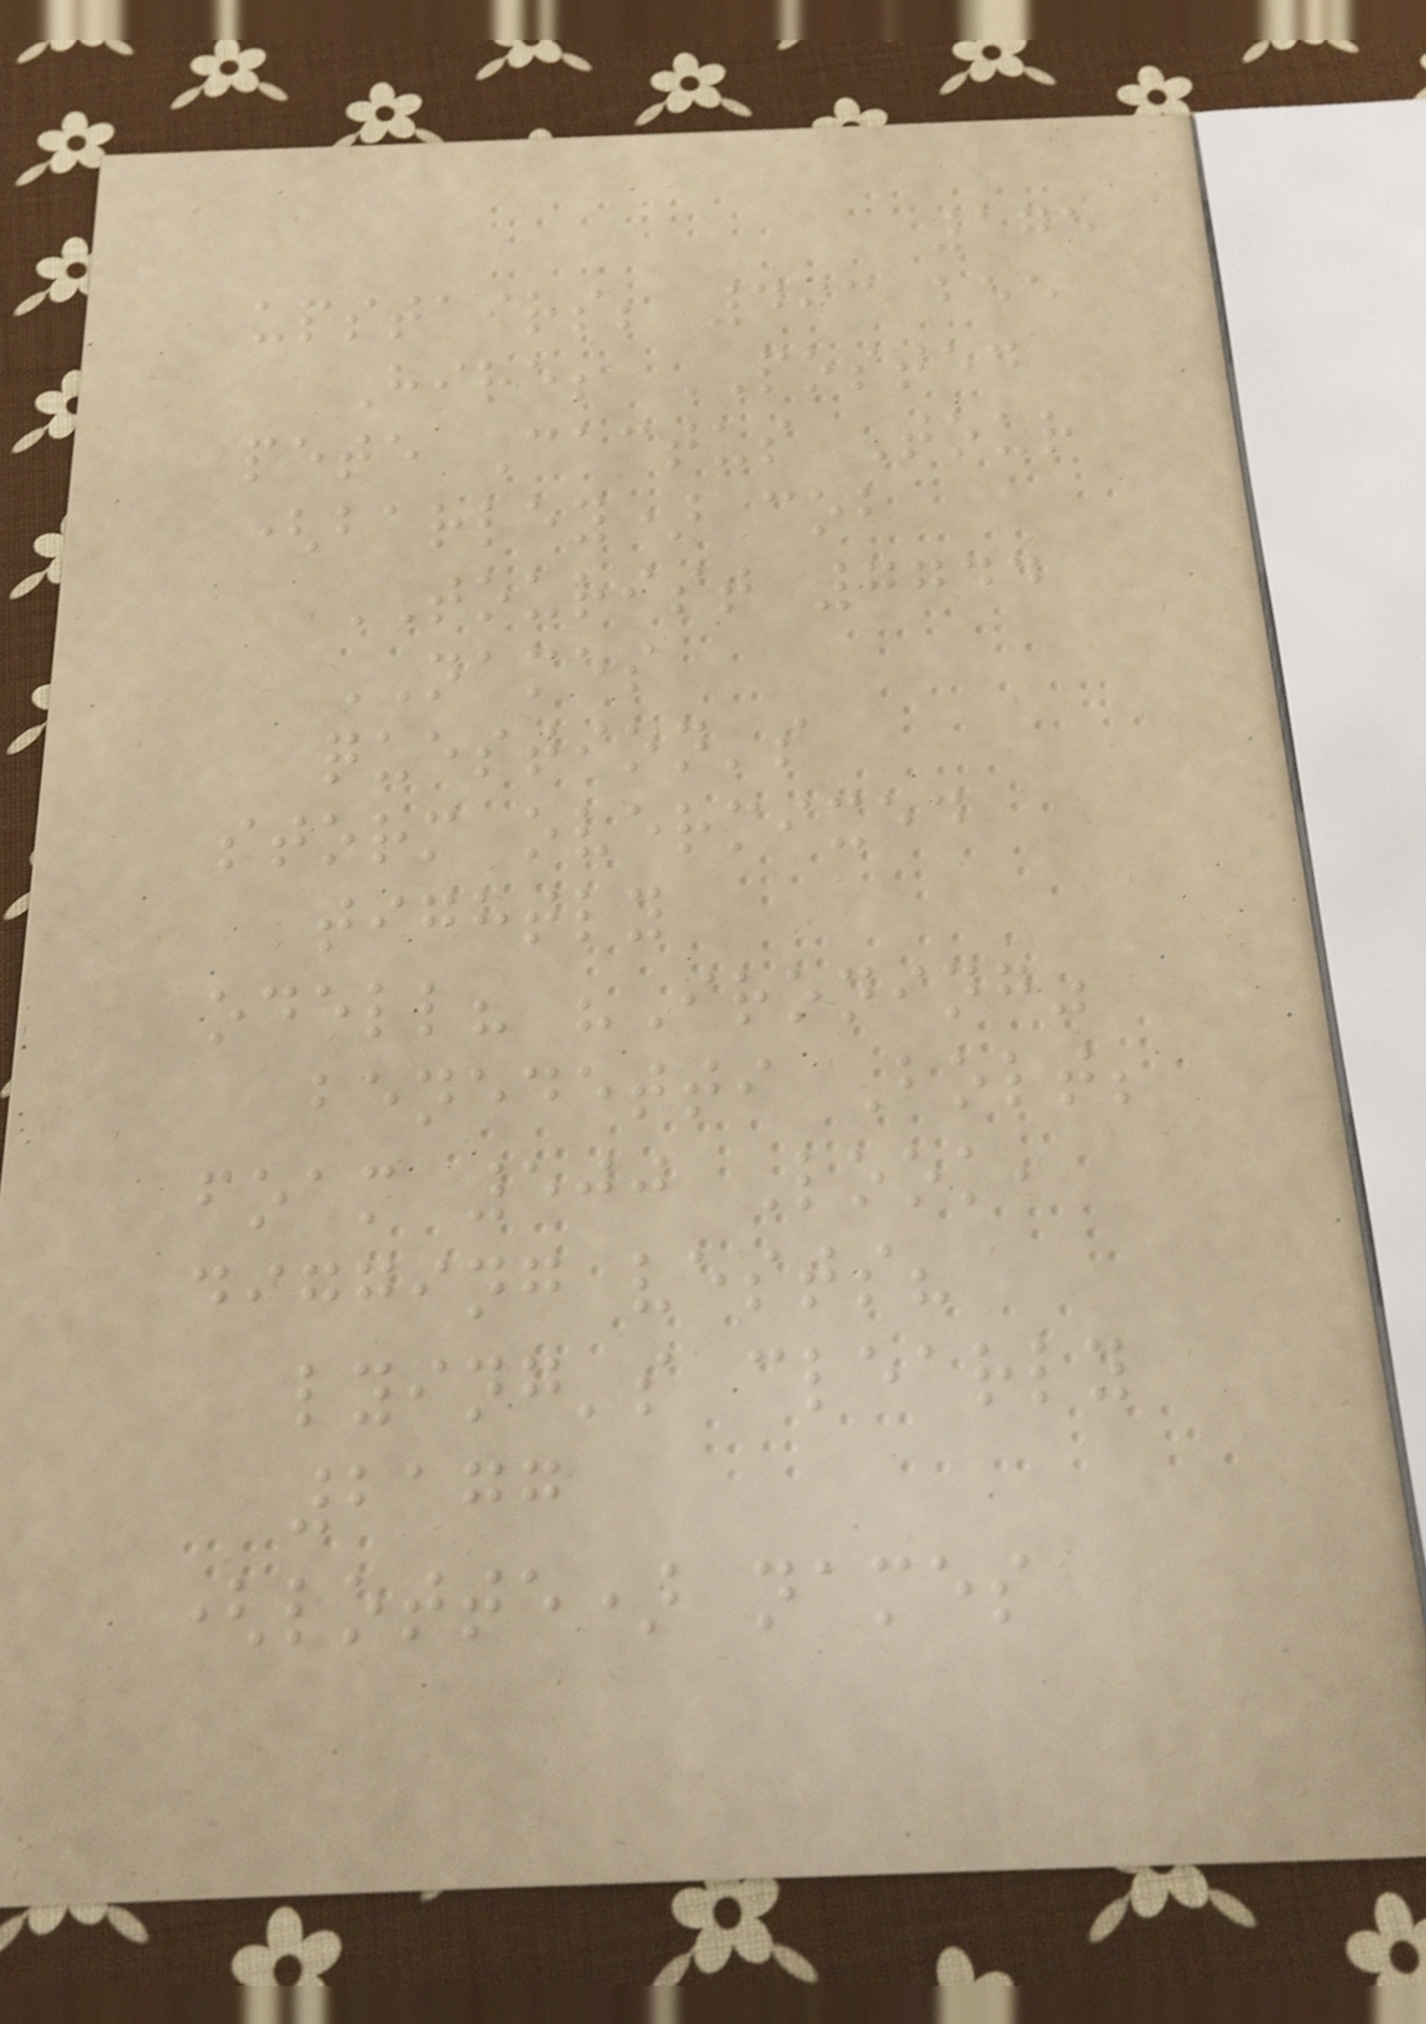175
upstairs; 493 bee
Hire; POSTED
pete Cactus Tour
(barley) cob
TOURIST 7744
NAMES
question's
storm overmixed
tightly
odell? "Ironing"
benedetti Bolt;
foam 500 Look,
digging vests?
lying's clearly
2177
(lotte) names
